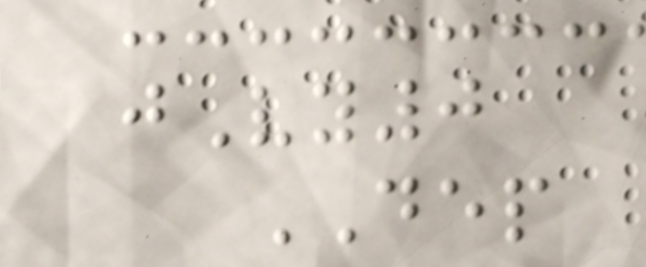jVy0
DEP
